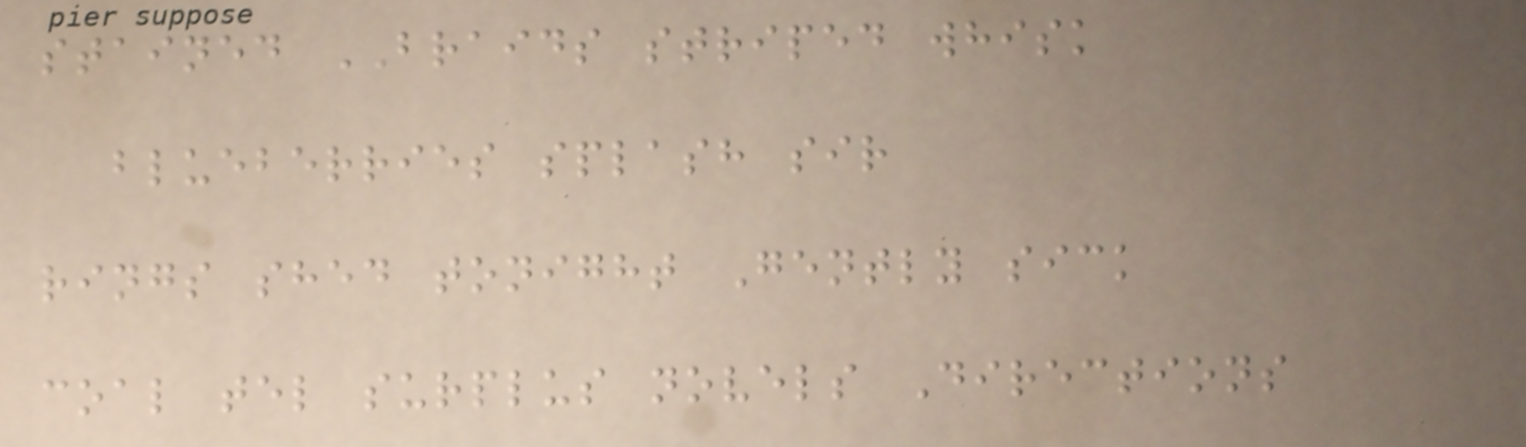stained BRAIDS striped whisk
blueberries splash sir
rings shed tonight Gently sick
coal tel surplus novels Directions
